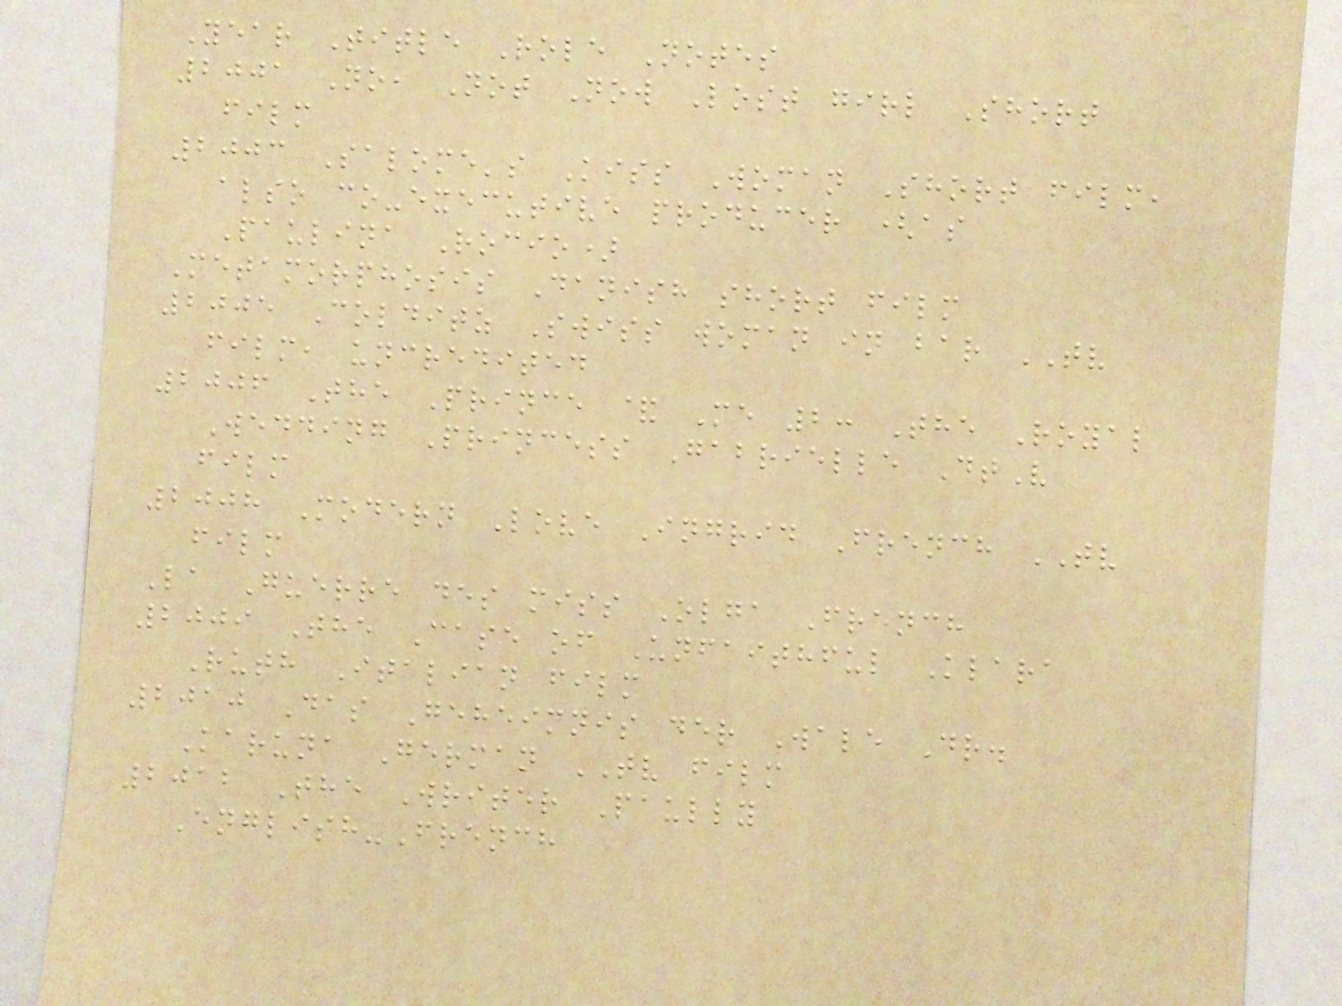Year Title Role Notes
2001 No, Not Now Lost girl Short
film
2003 Salome's Kiss Woman Short film,
also co-executive producer (as
Paulina Rocio)
Metamorphosis Danish short film
2005 Colditz Swiss woman in bar TV
film, uncredited
2006 The Prince & Me 2: The Royal
Wedding Princess Gabrielle DtV
film
2008 Modern Love Ingrid French TV
film
La Guerre des miss Olga French
2009 The Case of Unfaithful Klara
Ruth Italian film
2010 Das Geheimnis der Wale Dr.
Karuna German TV film
2012 The Writer Paully
English-French
